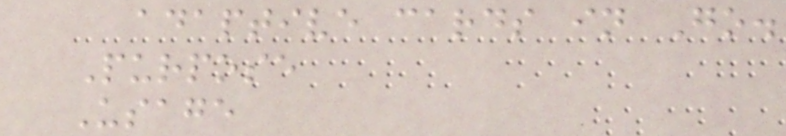adaptive cards in Go.
Purpose
Usage
